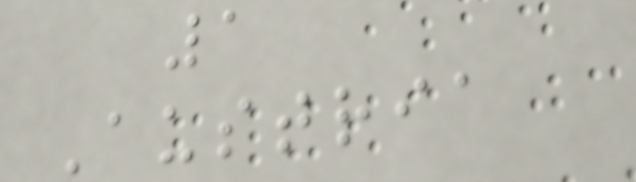1
Austria
